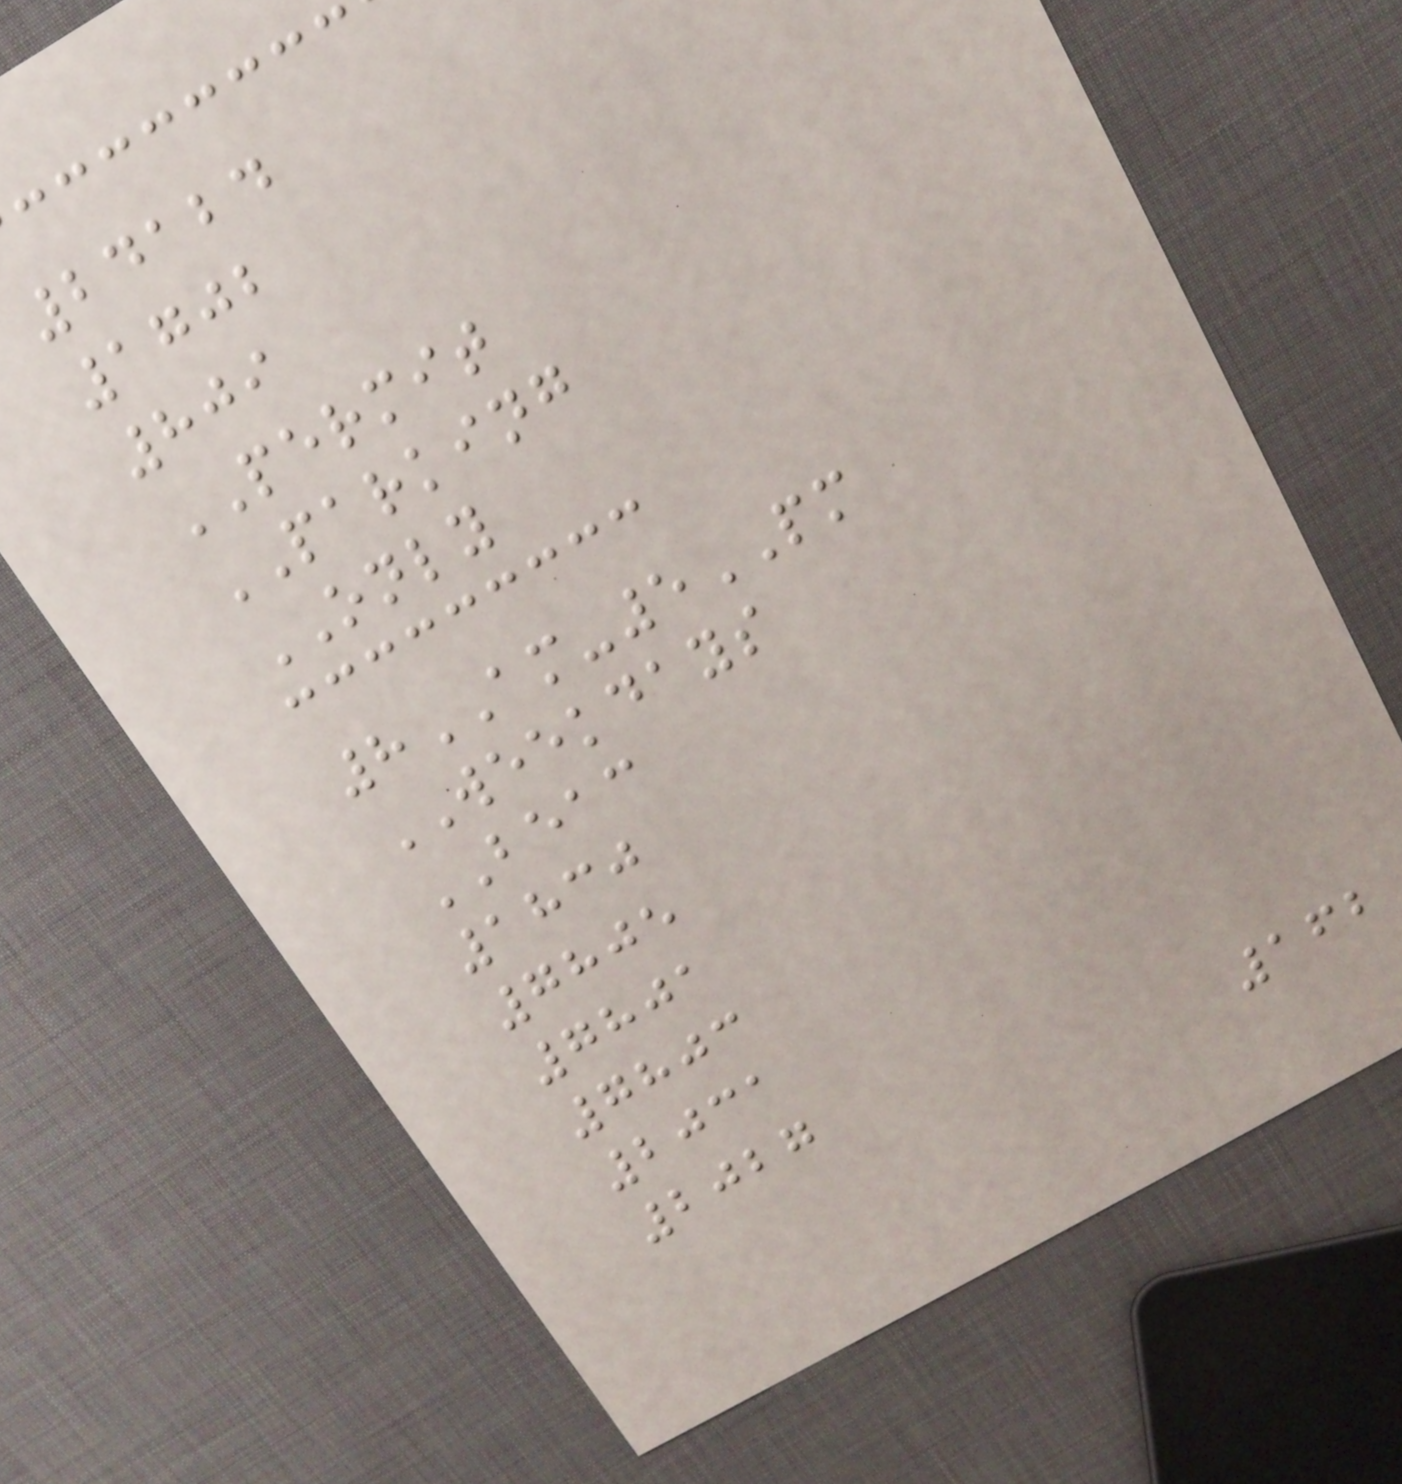24124
1702
809
PERMIT
PARKING
ONLY
8AM-5PM
WEEKDAYS
BEAC
1830
7805
7801
7803
2031
2027
162
